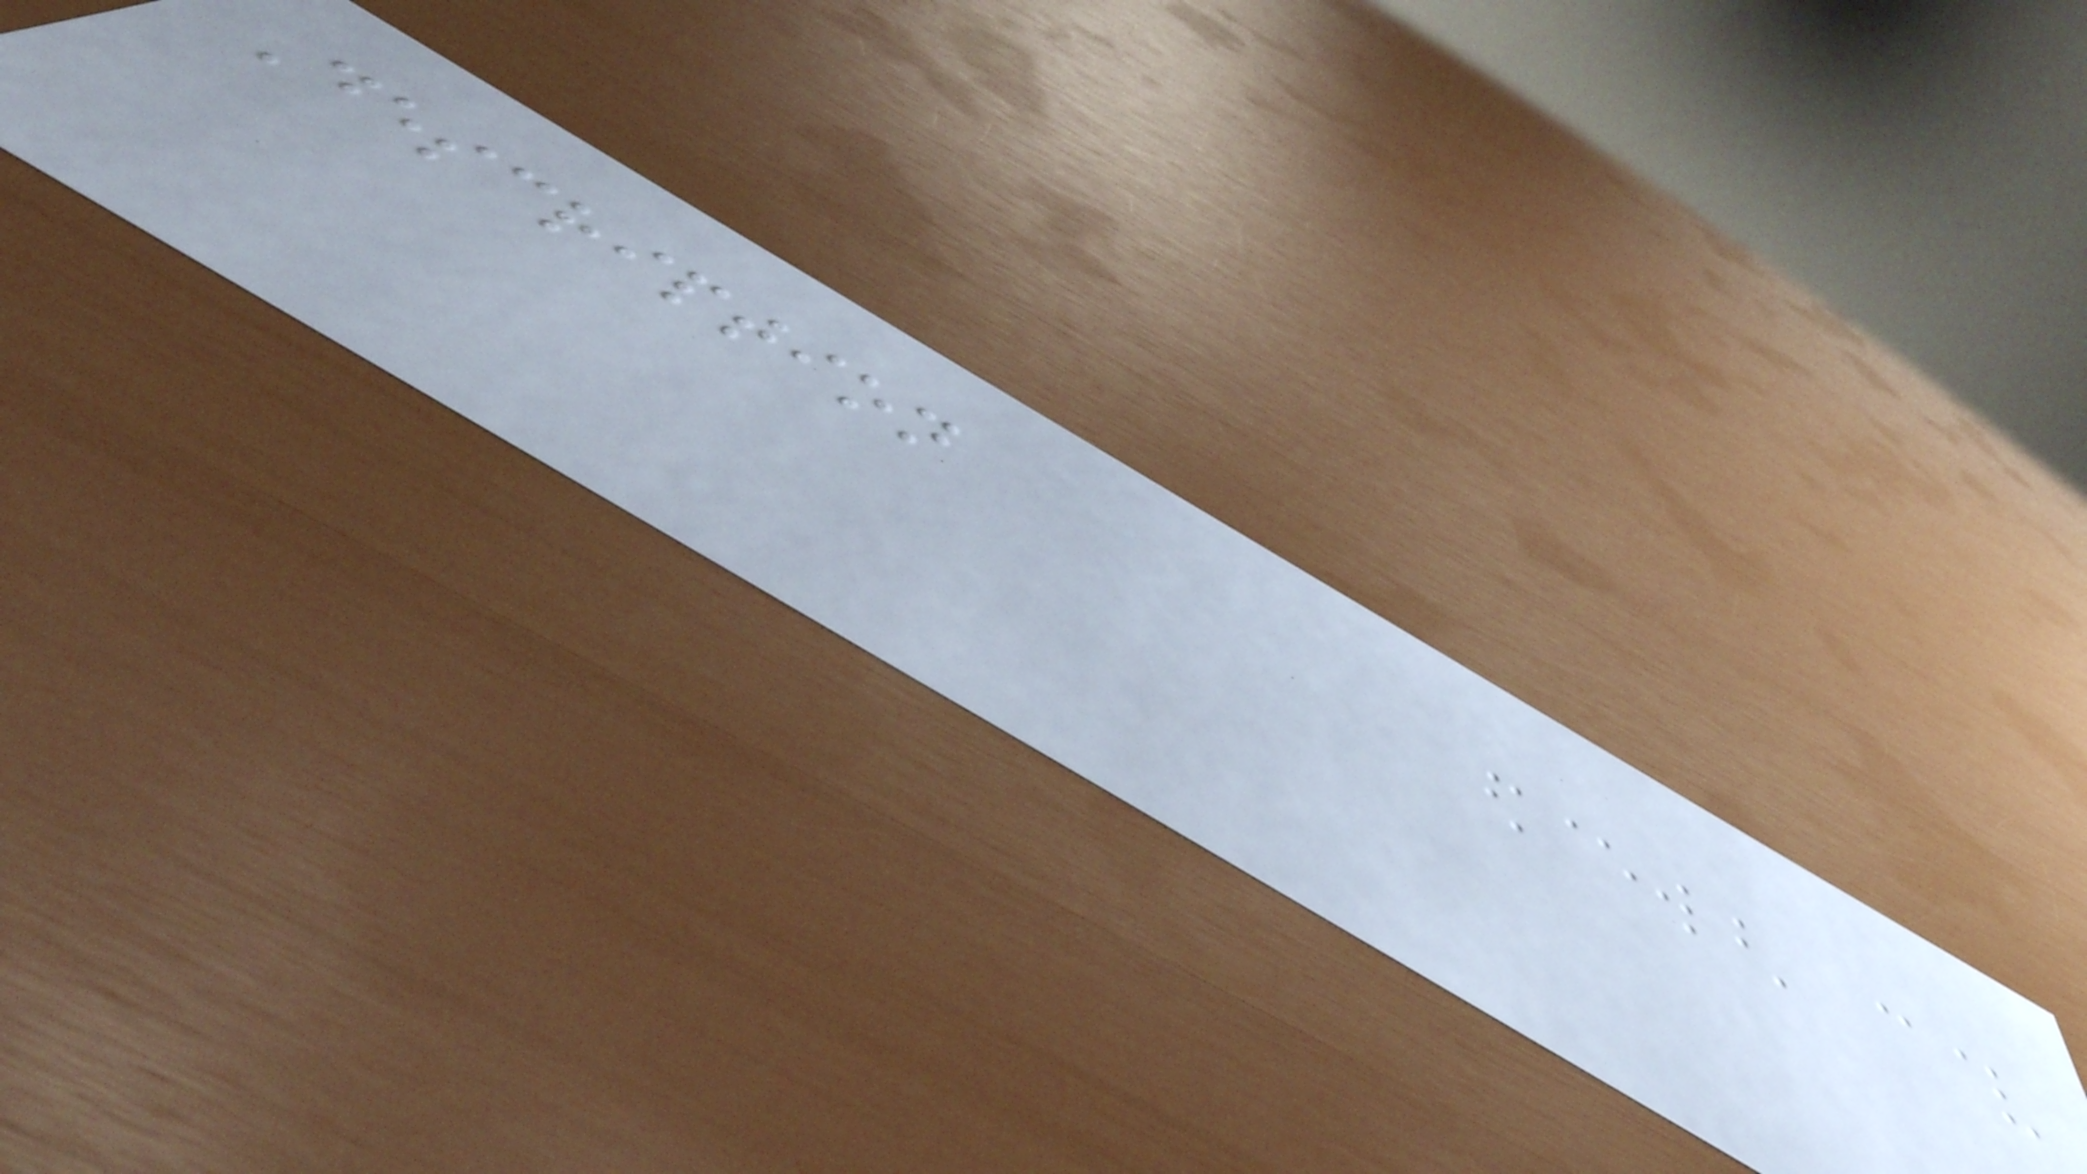Description
